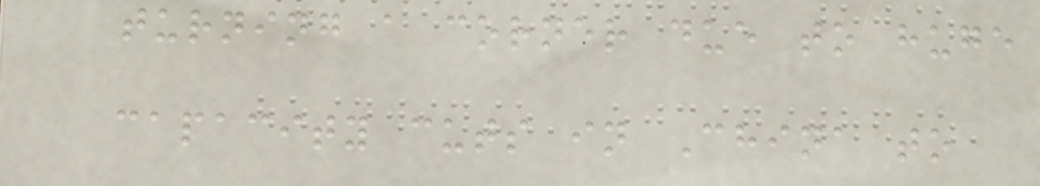turning a corner due to huge
capacity cuts in China to
